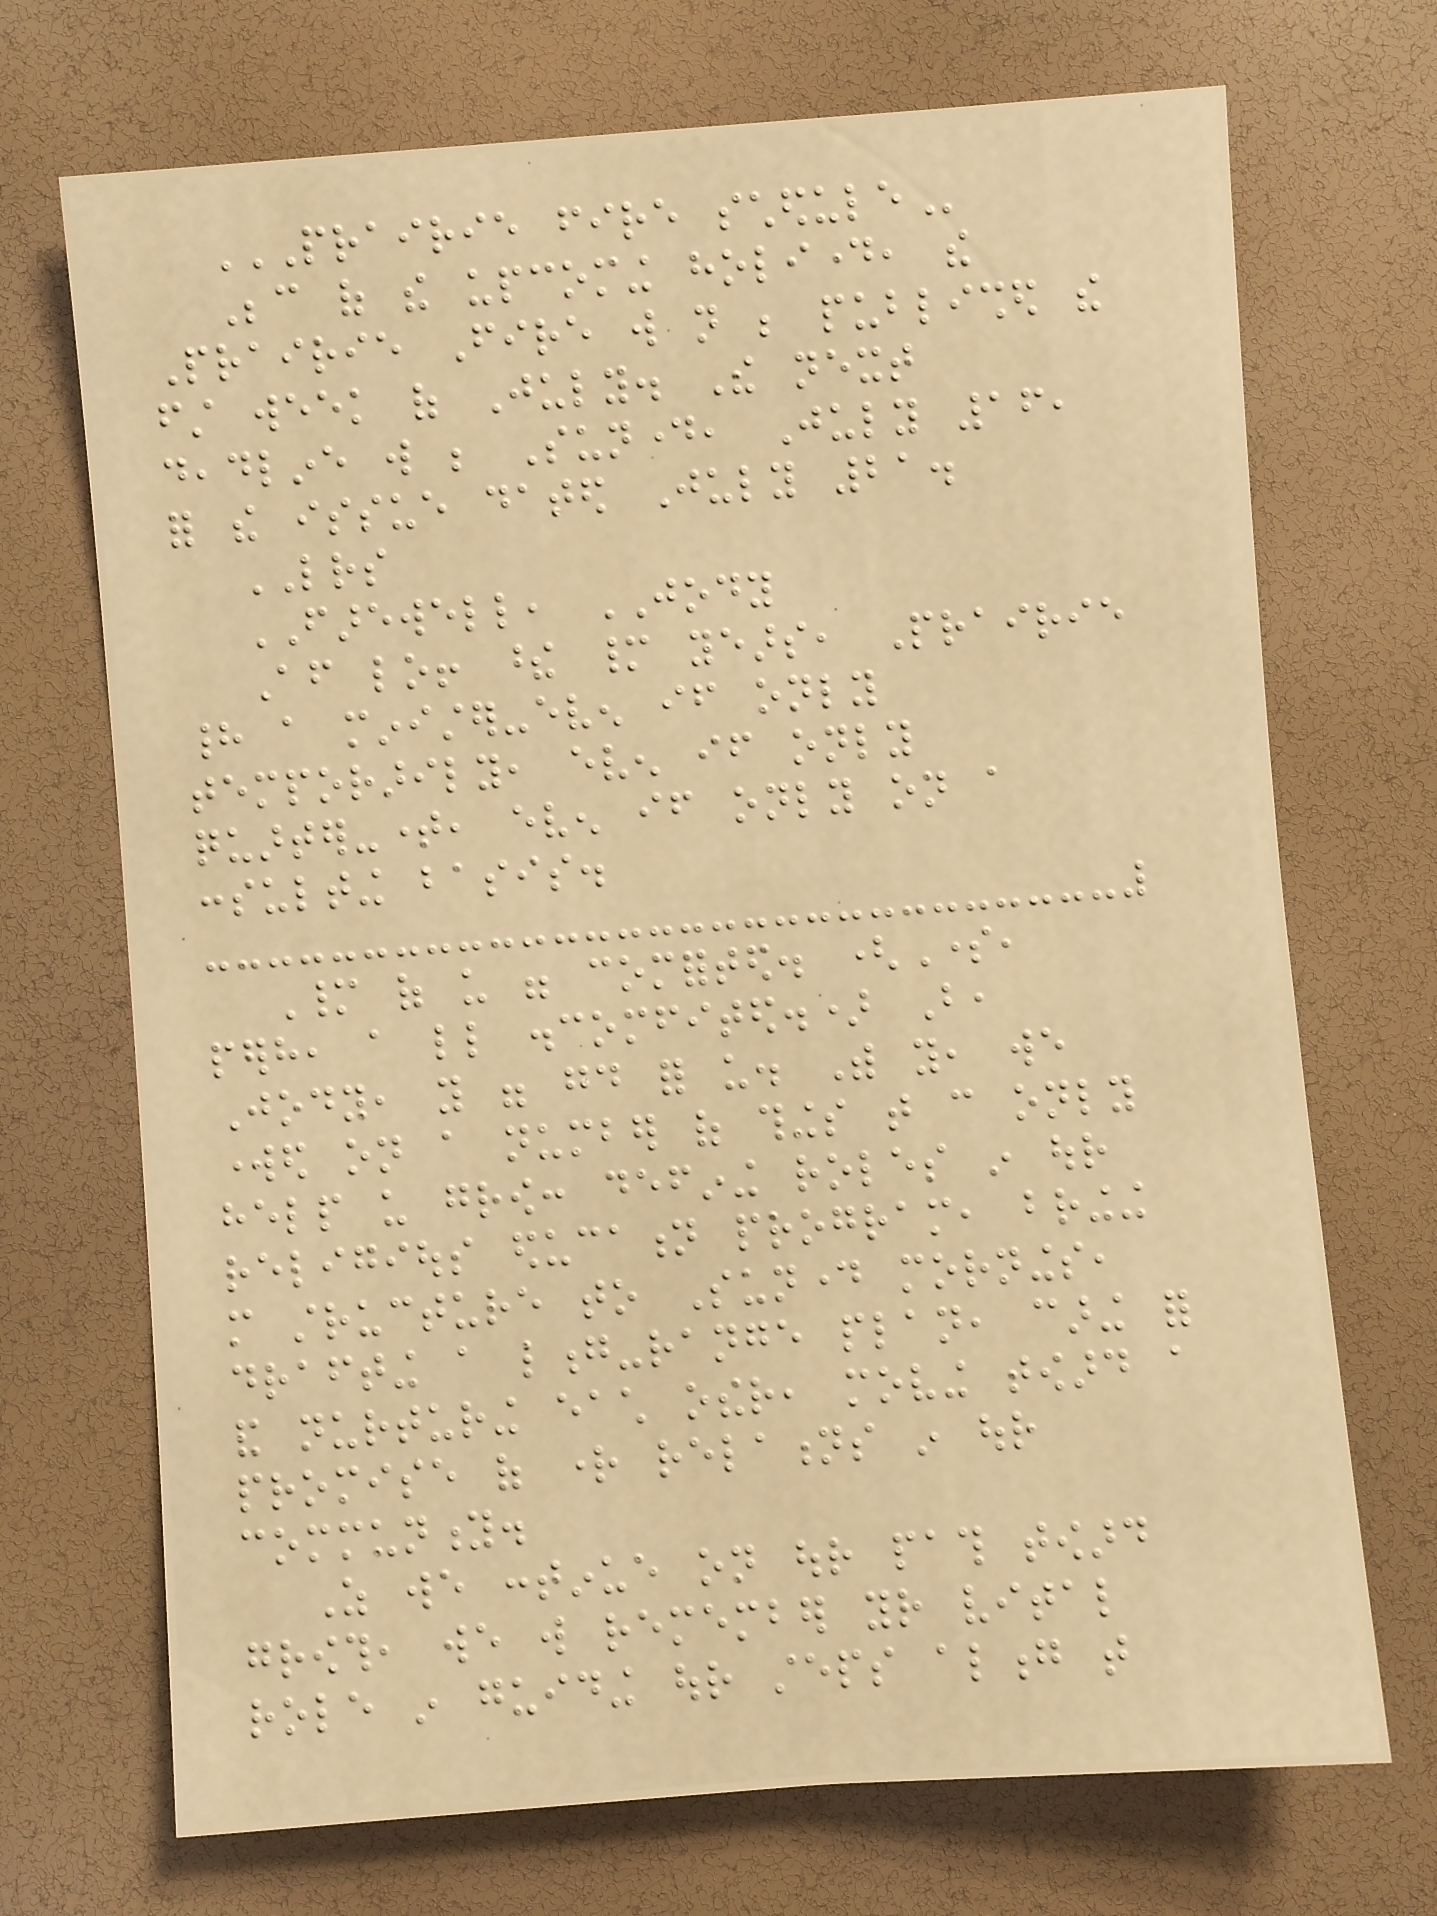PRAIRIE FIRE SCHEDULE
Because of the upcoming holiday, the
Prairie Fire will not be published the
first week of July. The next
deadline will be Sunday, July 16,
for the issue dated July 21.
LETTERS
FAREWELL, JODY
After lo! these many years, Prairie
had a minister-even if only
temporarily, even if only
quarter-time, even if only on a
consulting basis.
Many of us were comforted. (Some,
perhaps, a little discomfited.) But,
Jody, you were good for us. With you, we
worked on a number of things that can only
help us grow: defining roles in our
religious education program, bringing
more structure to Sunday mornings,
drafting a long-range plan, caring for
and nurturing each other, moving toward a
promise of right relations in our
community.
As we continue on our path toward
growth, we will remember your vital
role in guiding our steps along that
